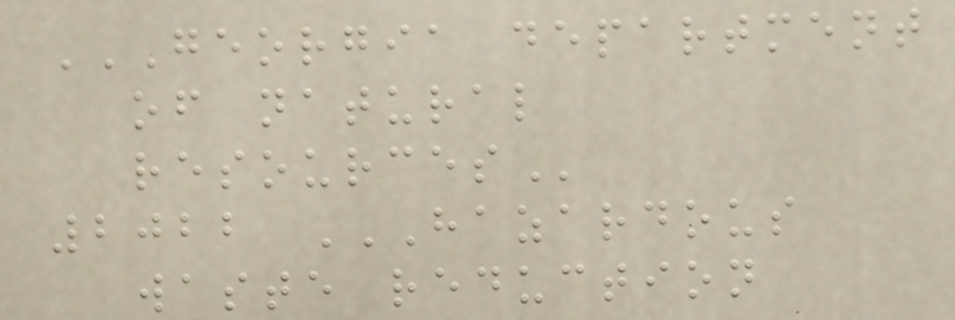GEORGIA DEPARTMENT
OF NATURAL
RESOURCES
2022 HAZARDOUS
WASTE REDUCTION
